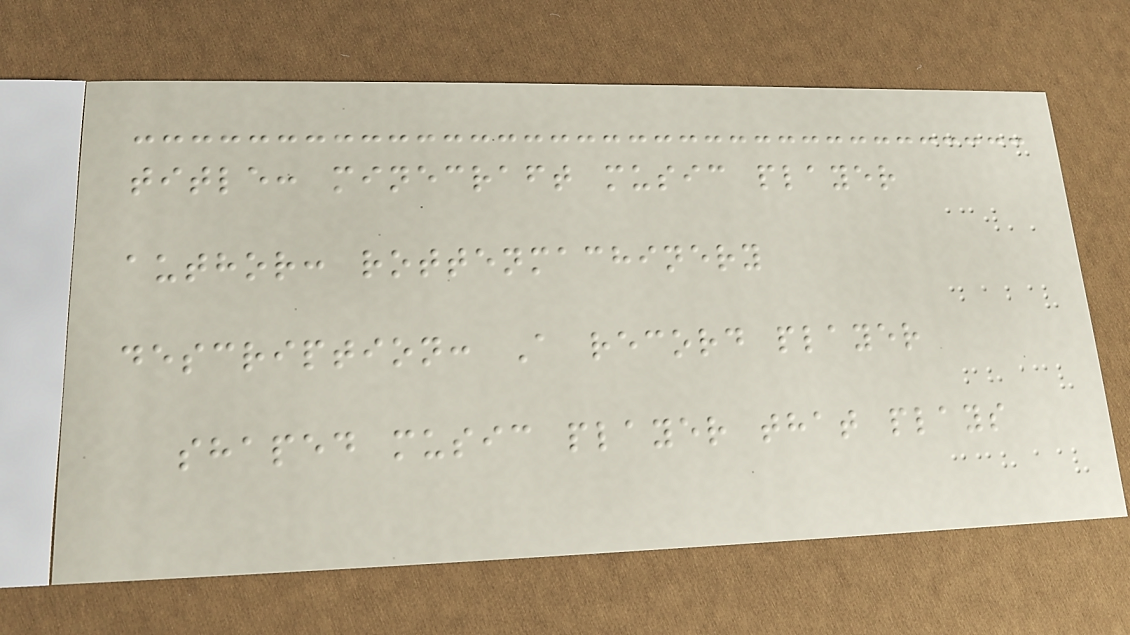title: minecraft music player
author: rottenmachinery
description: A record player
shaped music player that plays
